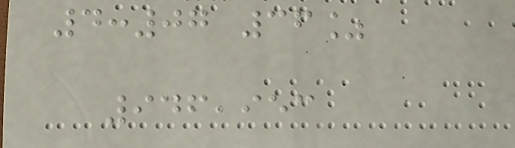4:07 36%
946,953
